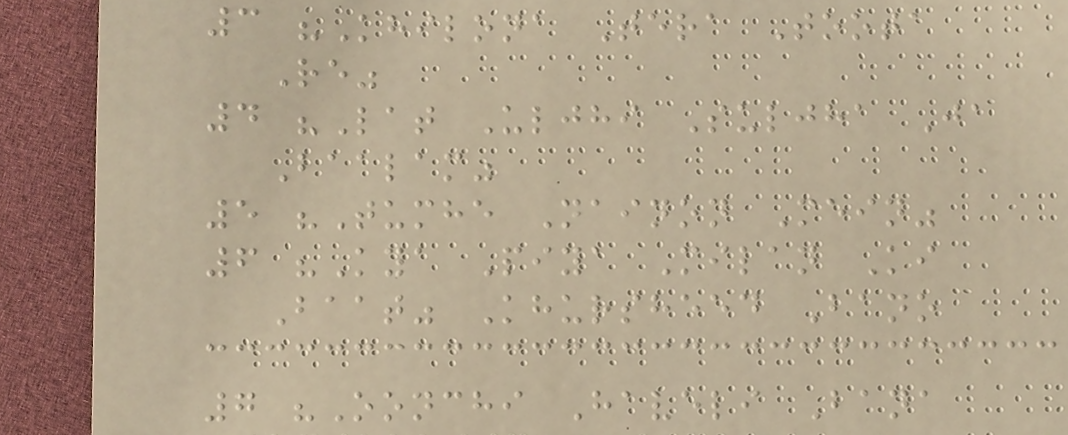3 "Khilona Tera Toota
Re"
4 "Lat Uljhi Suljha Ja
Baalam"
5 "Tumhe Nainon Mein"
6 "Kya Piya Milan Ki
Baat" Khursheed Bano
7 "Oonchi Haveli Bana
